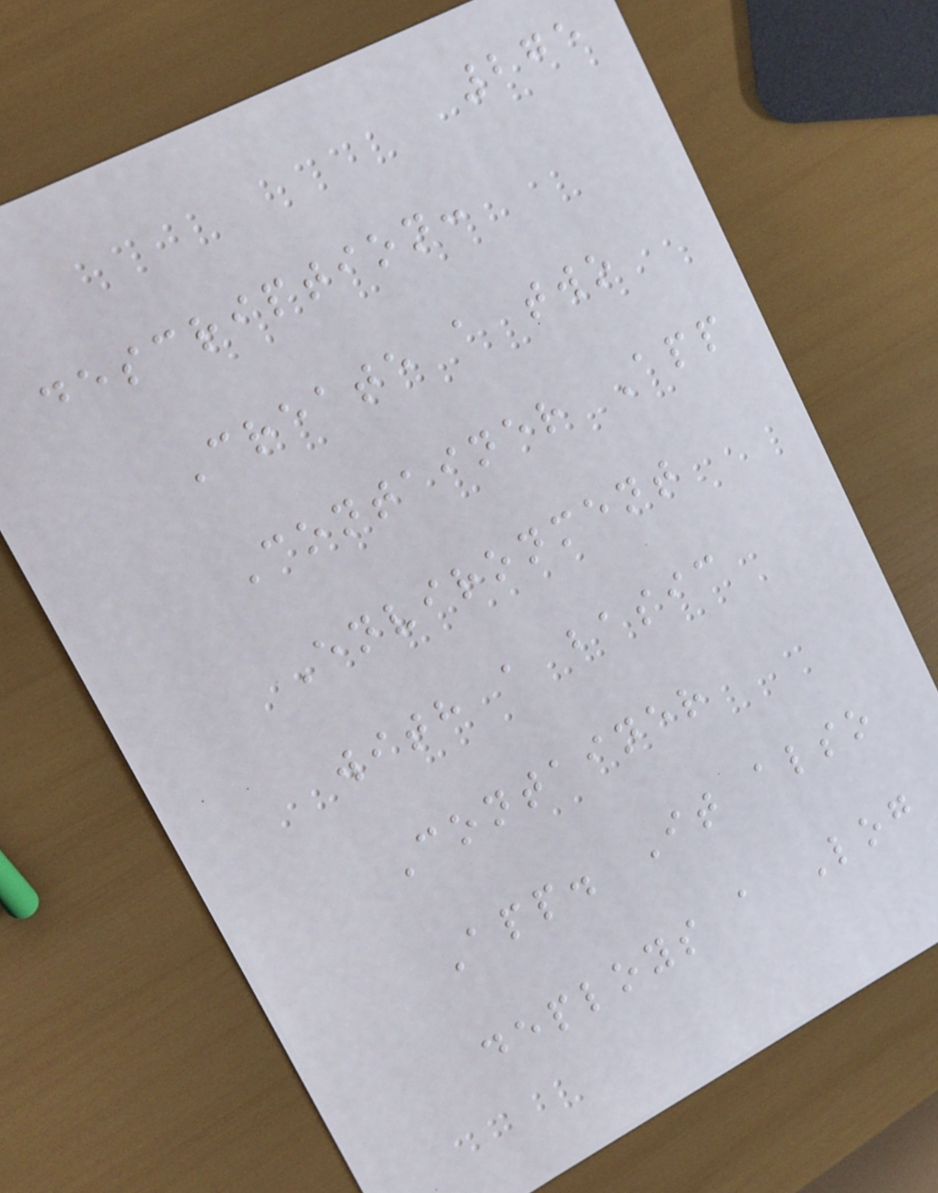275
description:
Create a two
Container App
Environment
with a basic
Container
App. It also
deploys a Log
